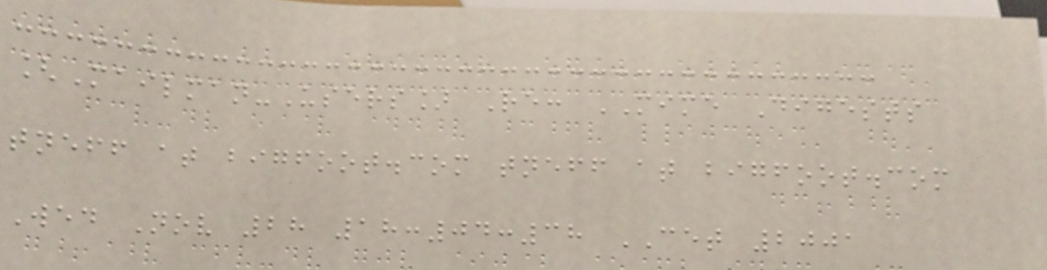[Mailman-Users] Re: MIME Digests
tneff at bigfoot.com tneff at bigfoot.com
Wed Nov 28 18:04:38 CET 2001
